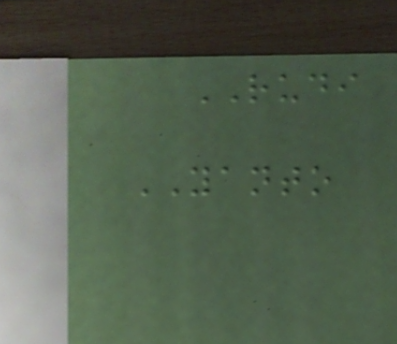RUDI
YANTO
